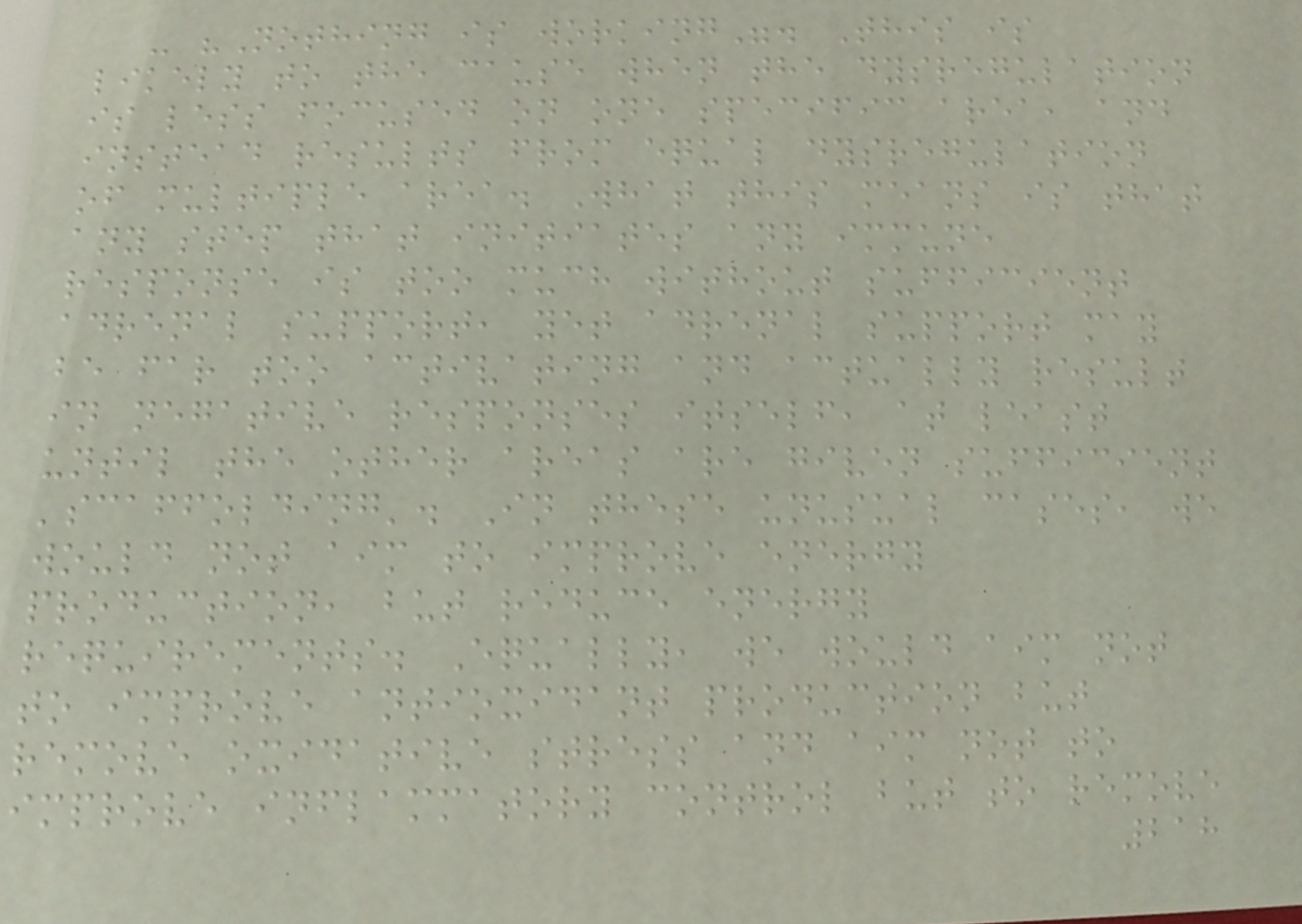- "Nothing is working". This is
likely to the cause when the dysregulation
is less focused on one specific area, and
instead results from equal dysregulation
of multiple area. What this means is that
any step that initiates any immune
response is too much without sufficient
adrenal support, yet adrenal support may
be far too activating and actually result
in negative responses itself, at least
until the other areas are given sufficient
'scaffolding'. In these unusual cases, we
would not aim to improve energy
production, but reduce energy
requirements. Equally, we would aim not
to improve antioxidant production but
remove oxidative stress and aim not to
improve inflammatory control but to remove
218
